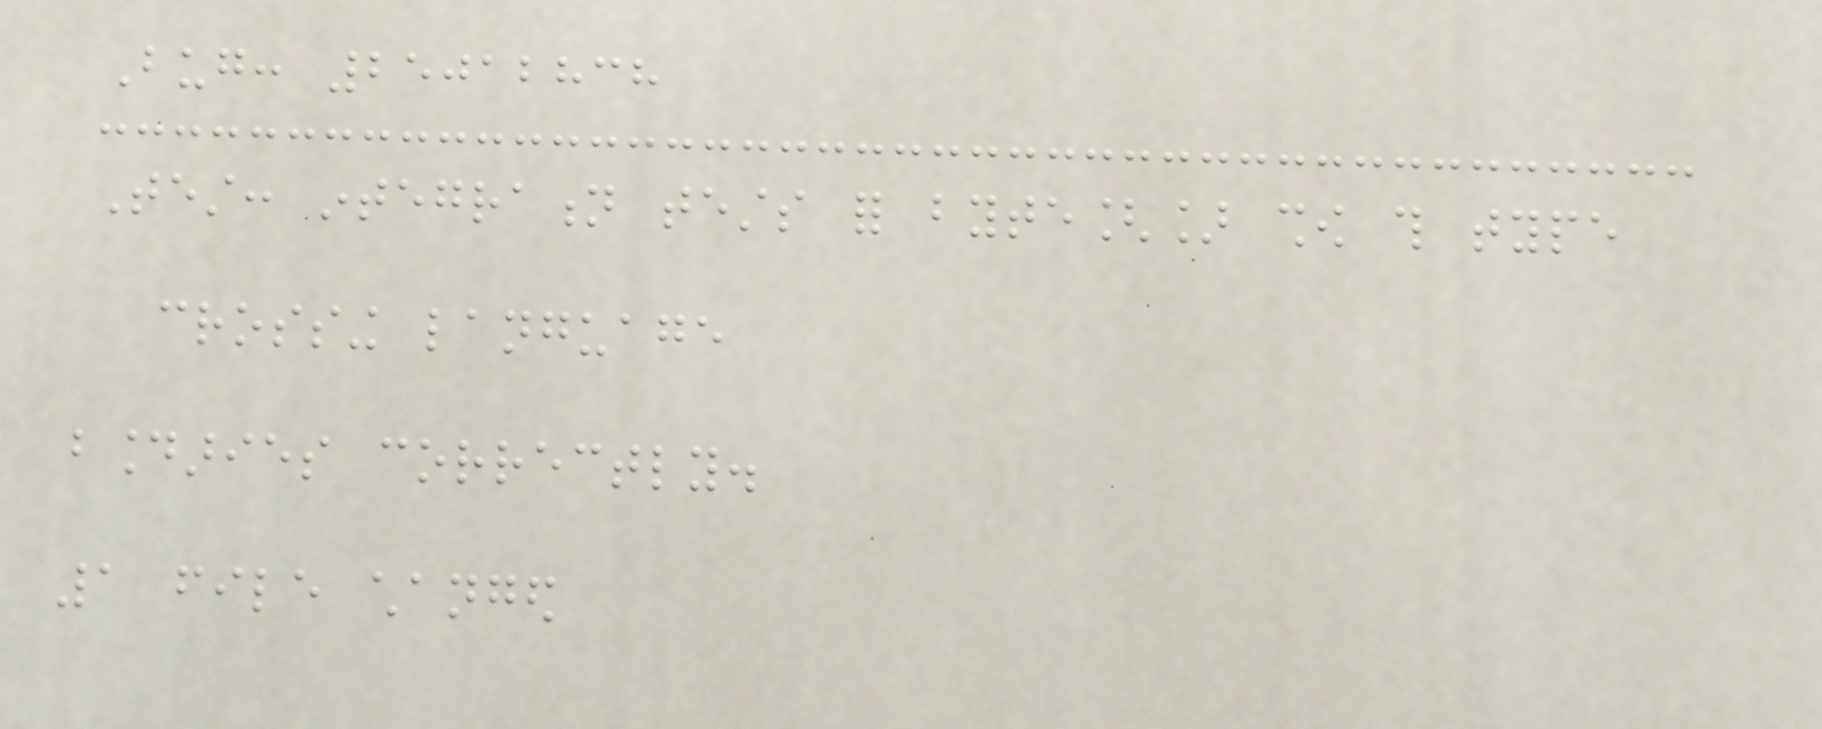Bug: 25012838
Test: integration tests for byte[] show this type
crossing language
boundaries correctly.
1 file changed
